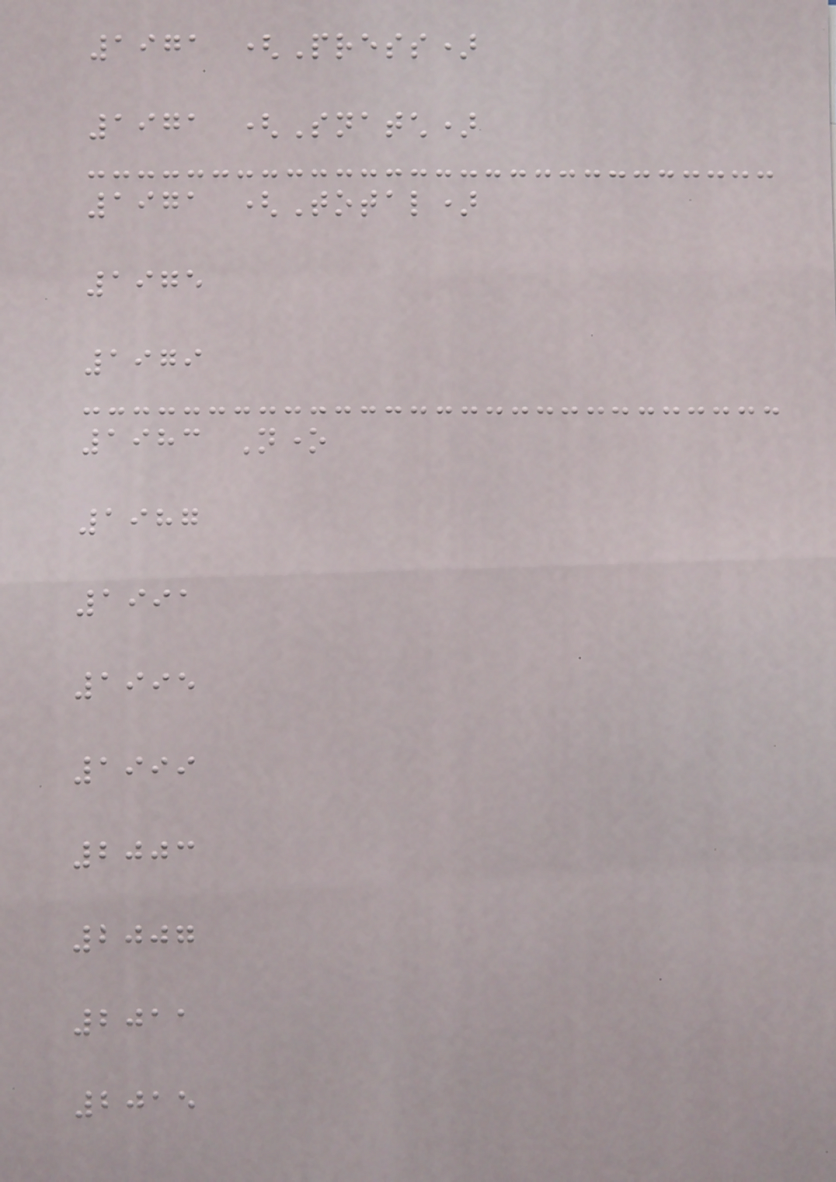1971 (Press)
1971 (Snatch)
1971 (Total)
1975
1979
1983 None
1987
1991
1995
1999
2003
2007
2011
2015
